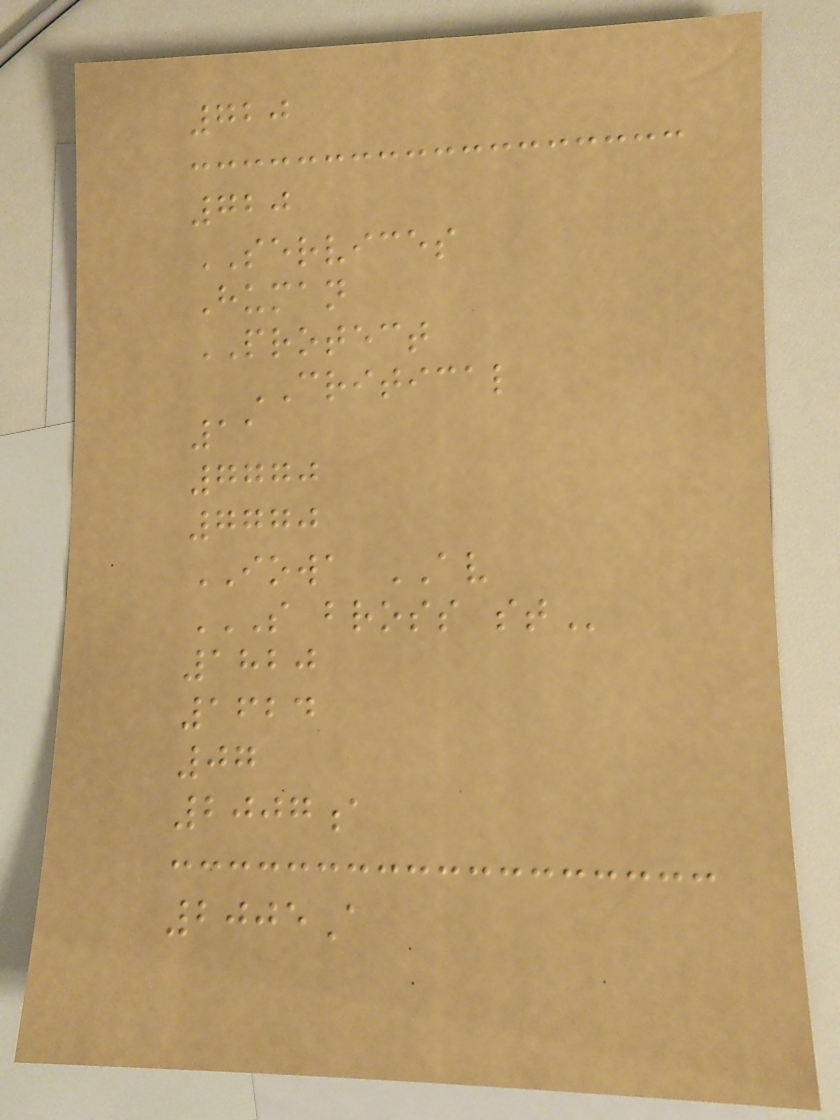720
720
SERVICES
Human
PROTECT
CRITICAL
11
7770
7770
IOWA AV
S BROSS ST
1820
1624
07
2007a
2005A
